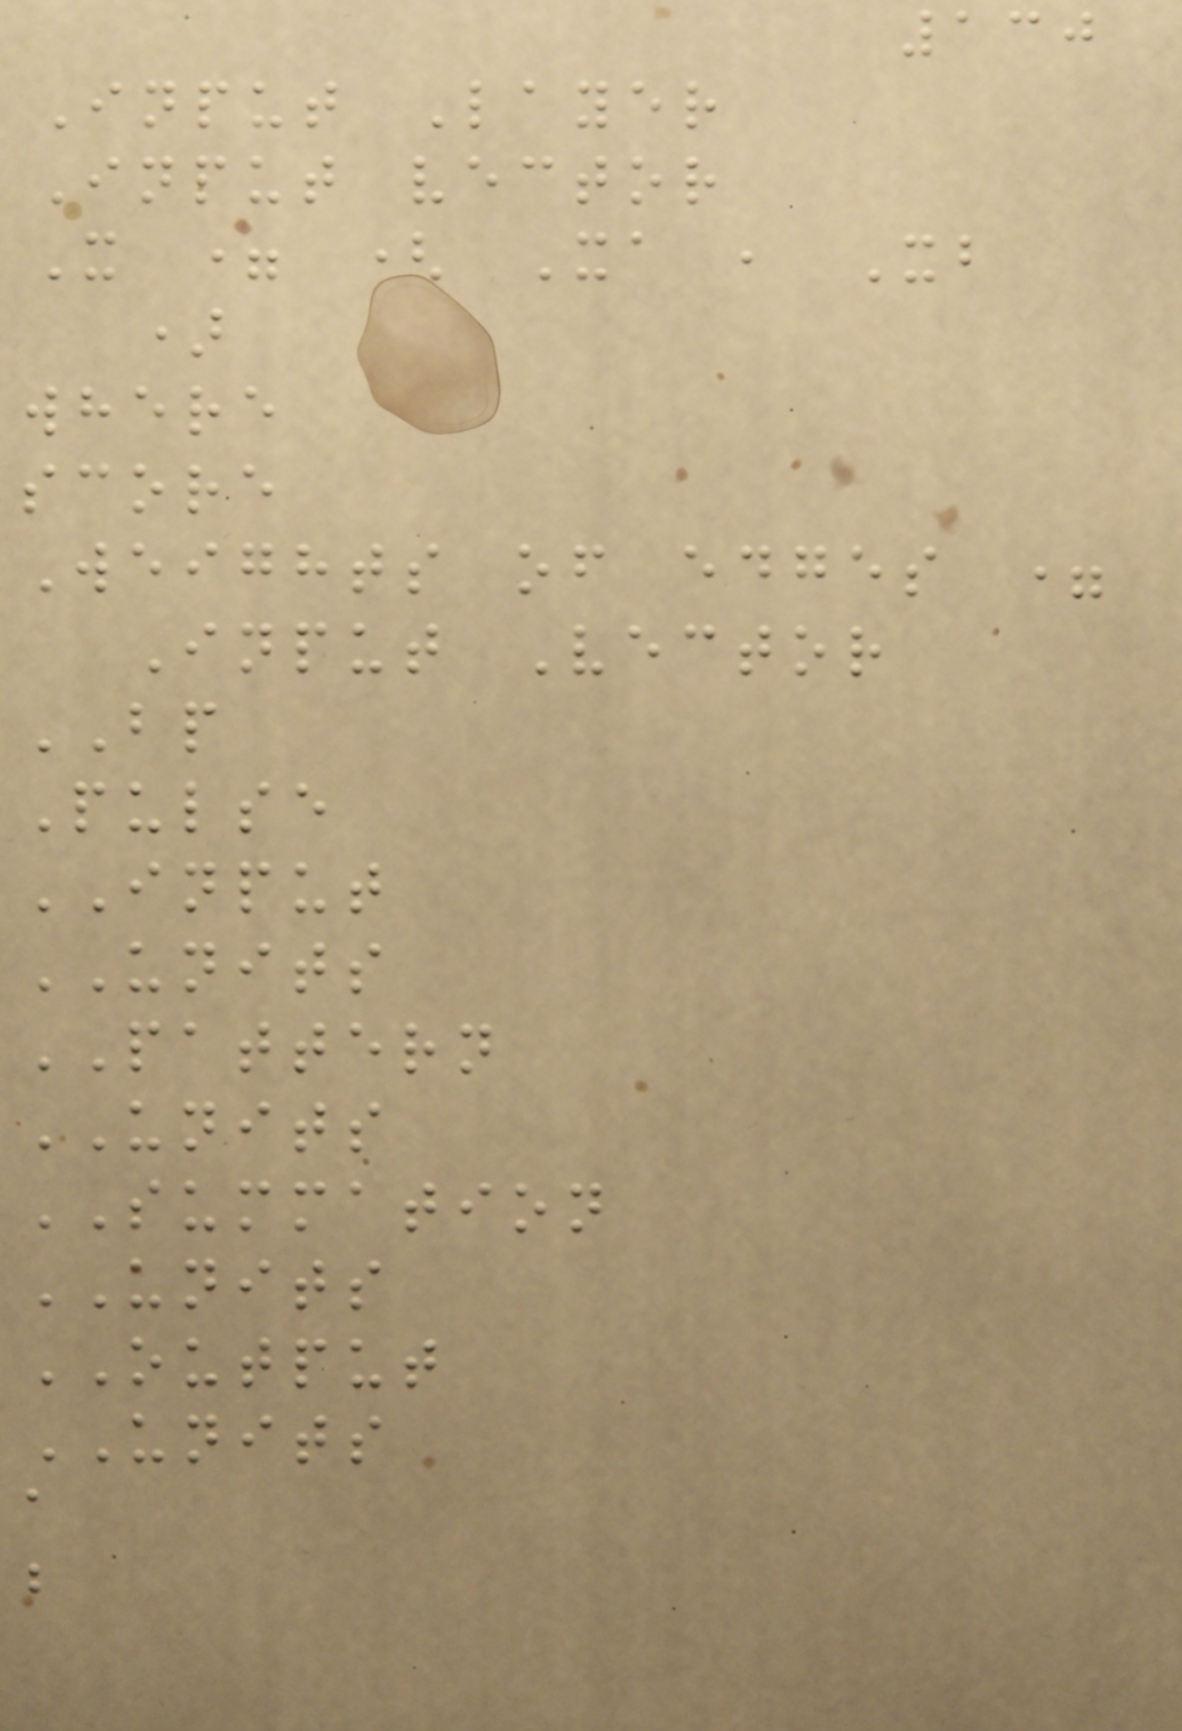130
Input Layer
Input vector
X = ( Xa , Xb
)
where
score
Weights of edges =
Input Vector
BP
Pulse
INPUT
UNITS
PATTERN
UNITS
SUMMATION
UNITS
OUTPUT
UNITS
a
b
